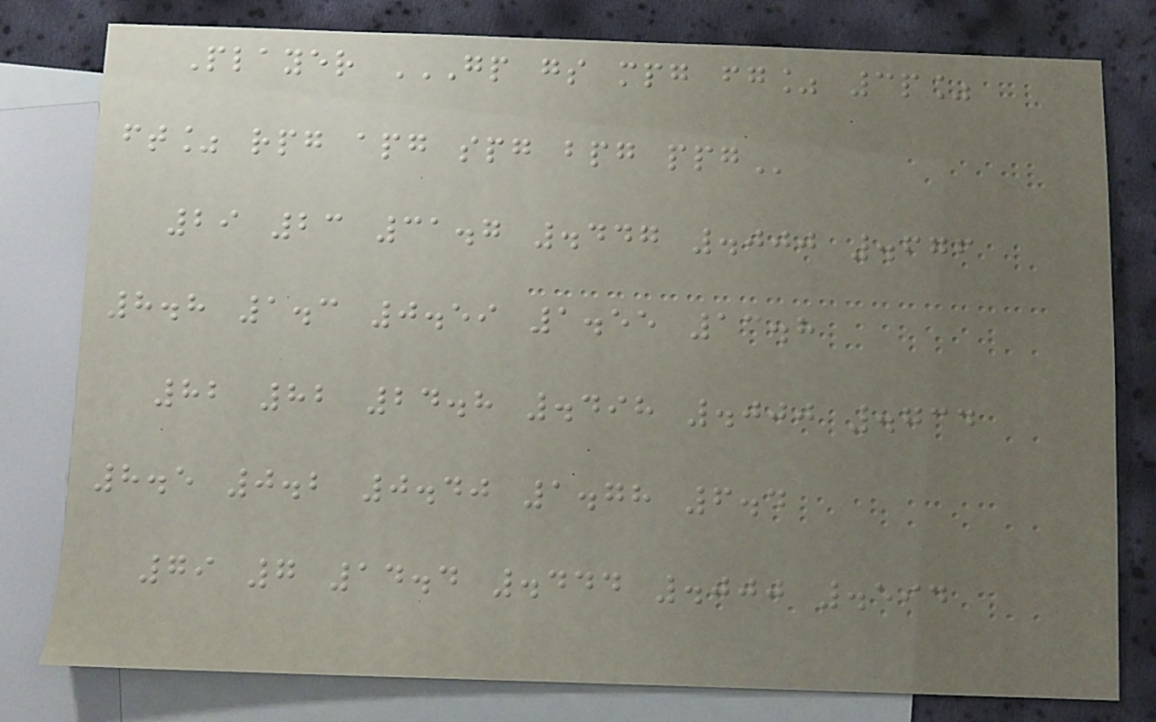Player GP GS MPG FG% 3P%
FT% RPG APG SPG BPG PPG
29 23 31.7 .447 .000 .676
8.8 1.3 0.59 1.55 13.8
82 82 24.8 .498 .000 .734
8.5 0.2 0.40 1.78 6.4
79 7 14.4 .444 .000 .594
